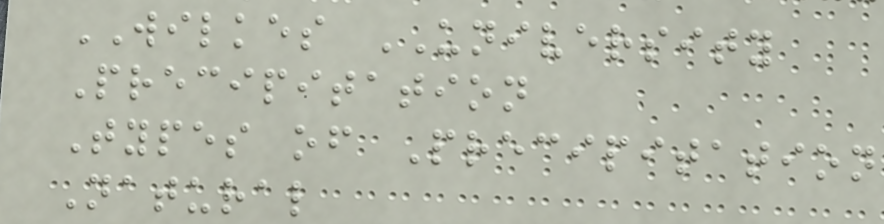WILKES UNIVERSITY
Precipitation
Types of Precipitation
Natural
